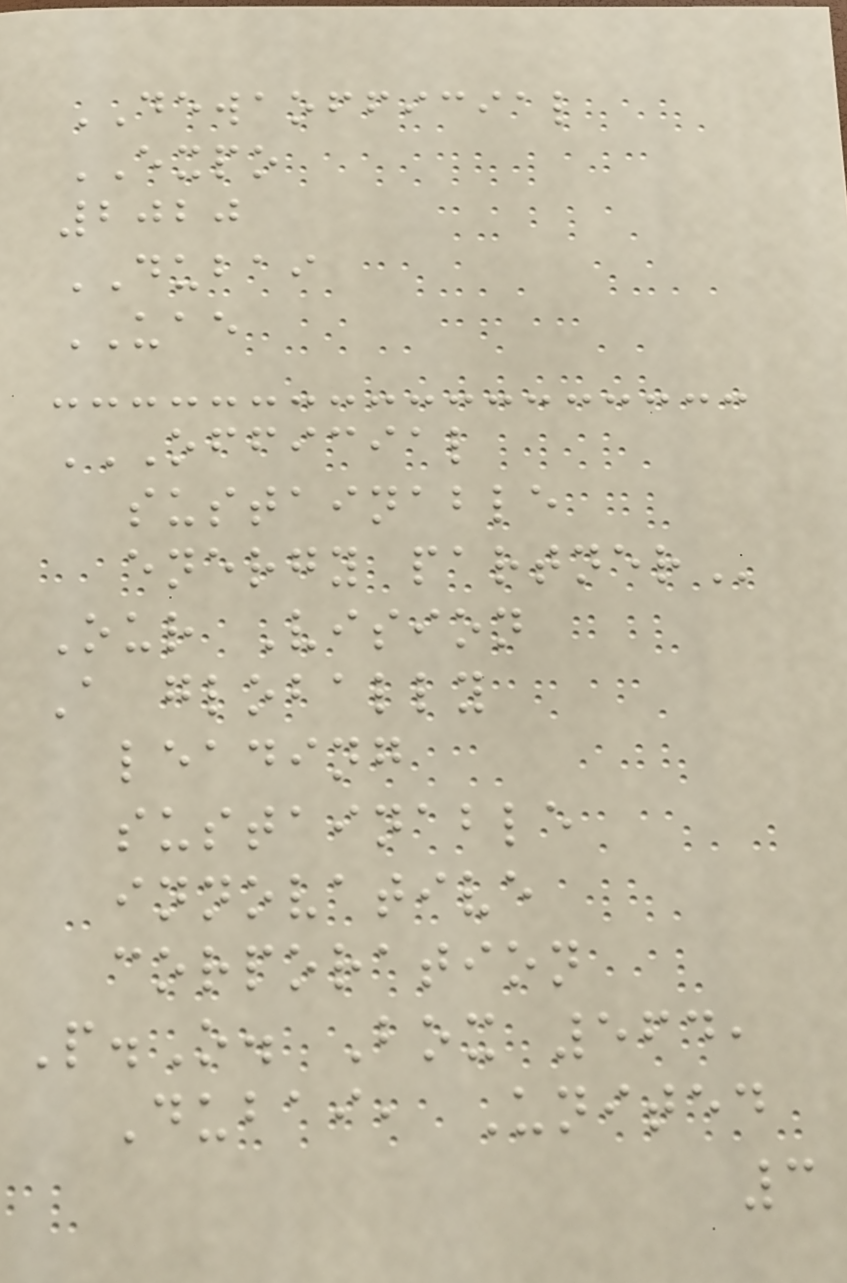DEWAOFFICIAL
EXPO
2020
DUBAI
UAE
OFFICIAL
SUSTAINABLE
ENERGY PARTNER
Our Vision
A globally
leading
sustainable
innovative
corporation
P.O. Box 564,
Dubai, United
3
